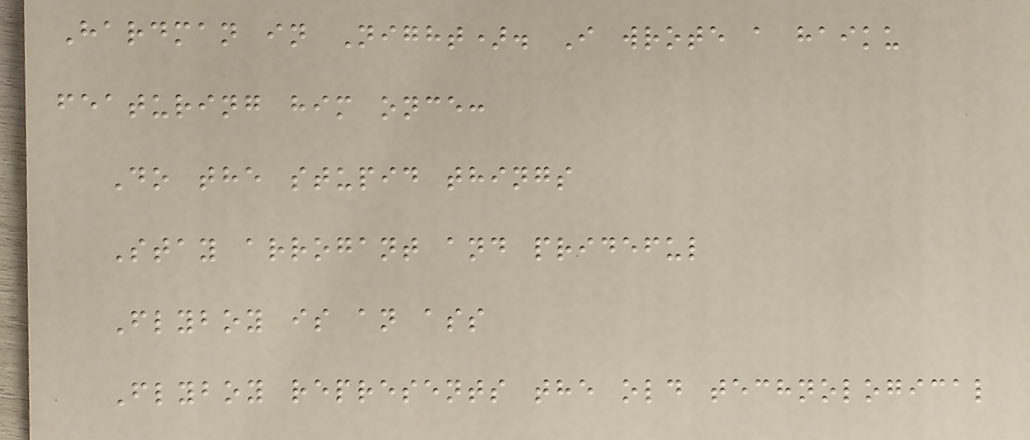Hardman in Night). I wrote a haiku
featuring him once:
Do the stupid things
Stay arrogant and prideful
Flyboy is an ass
Flyboy represents the old technological
